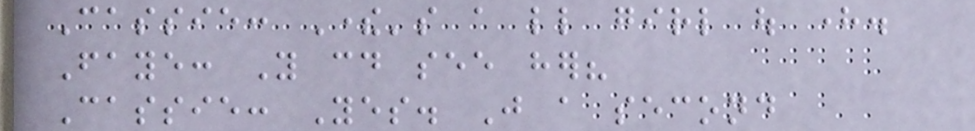Cassie: There's a little girl out here.
Faye: You could see her?
Cassie: Yes. Just a second
